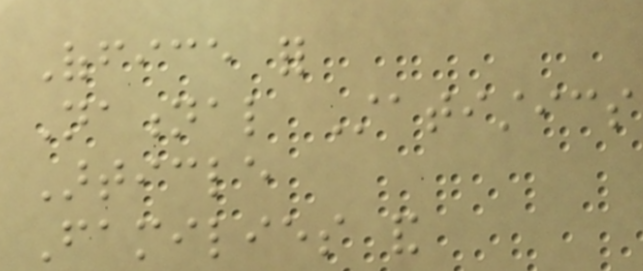Office for
National Statistics
Article
Families and
